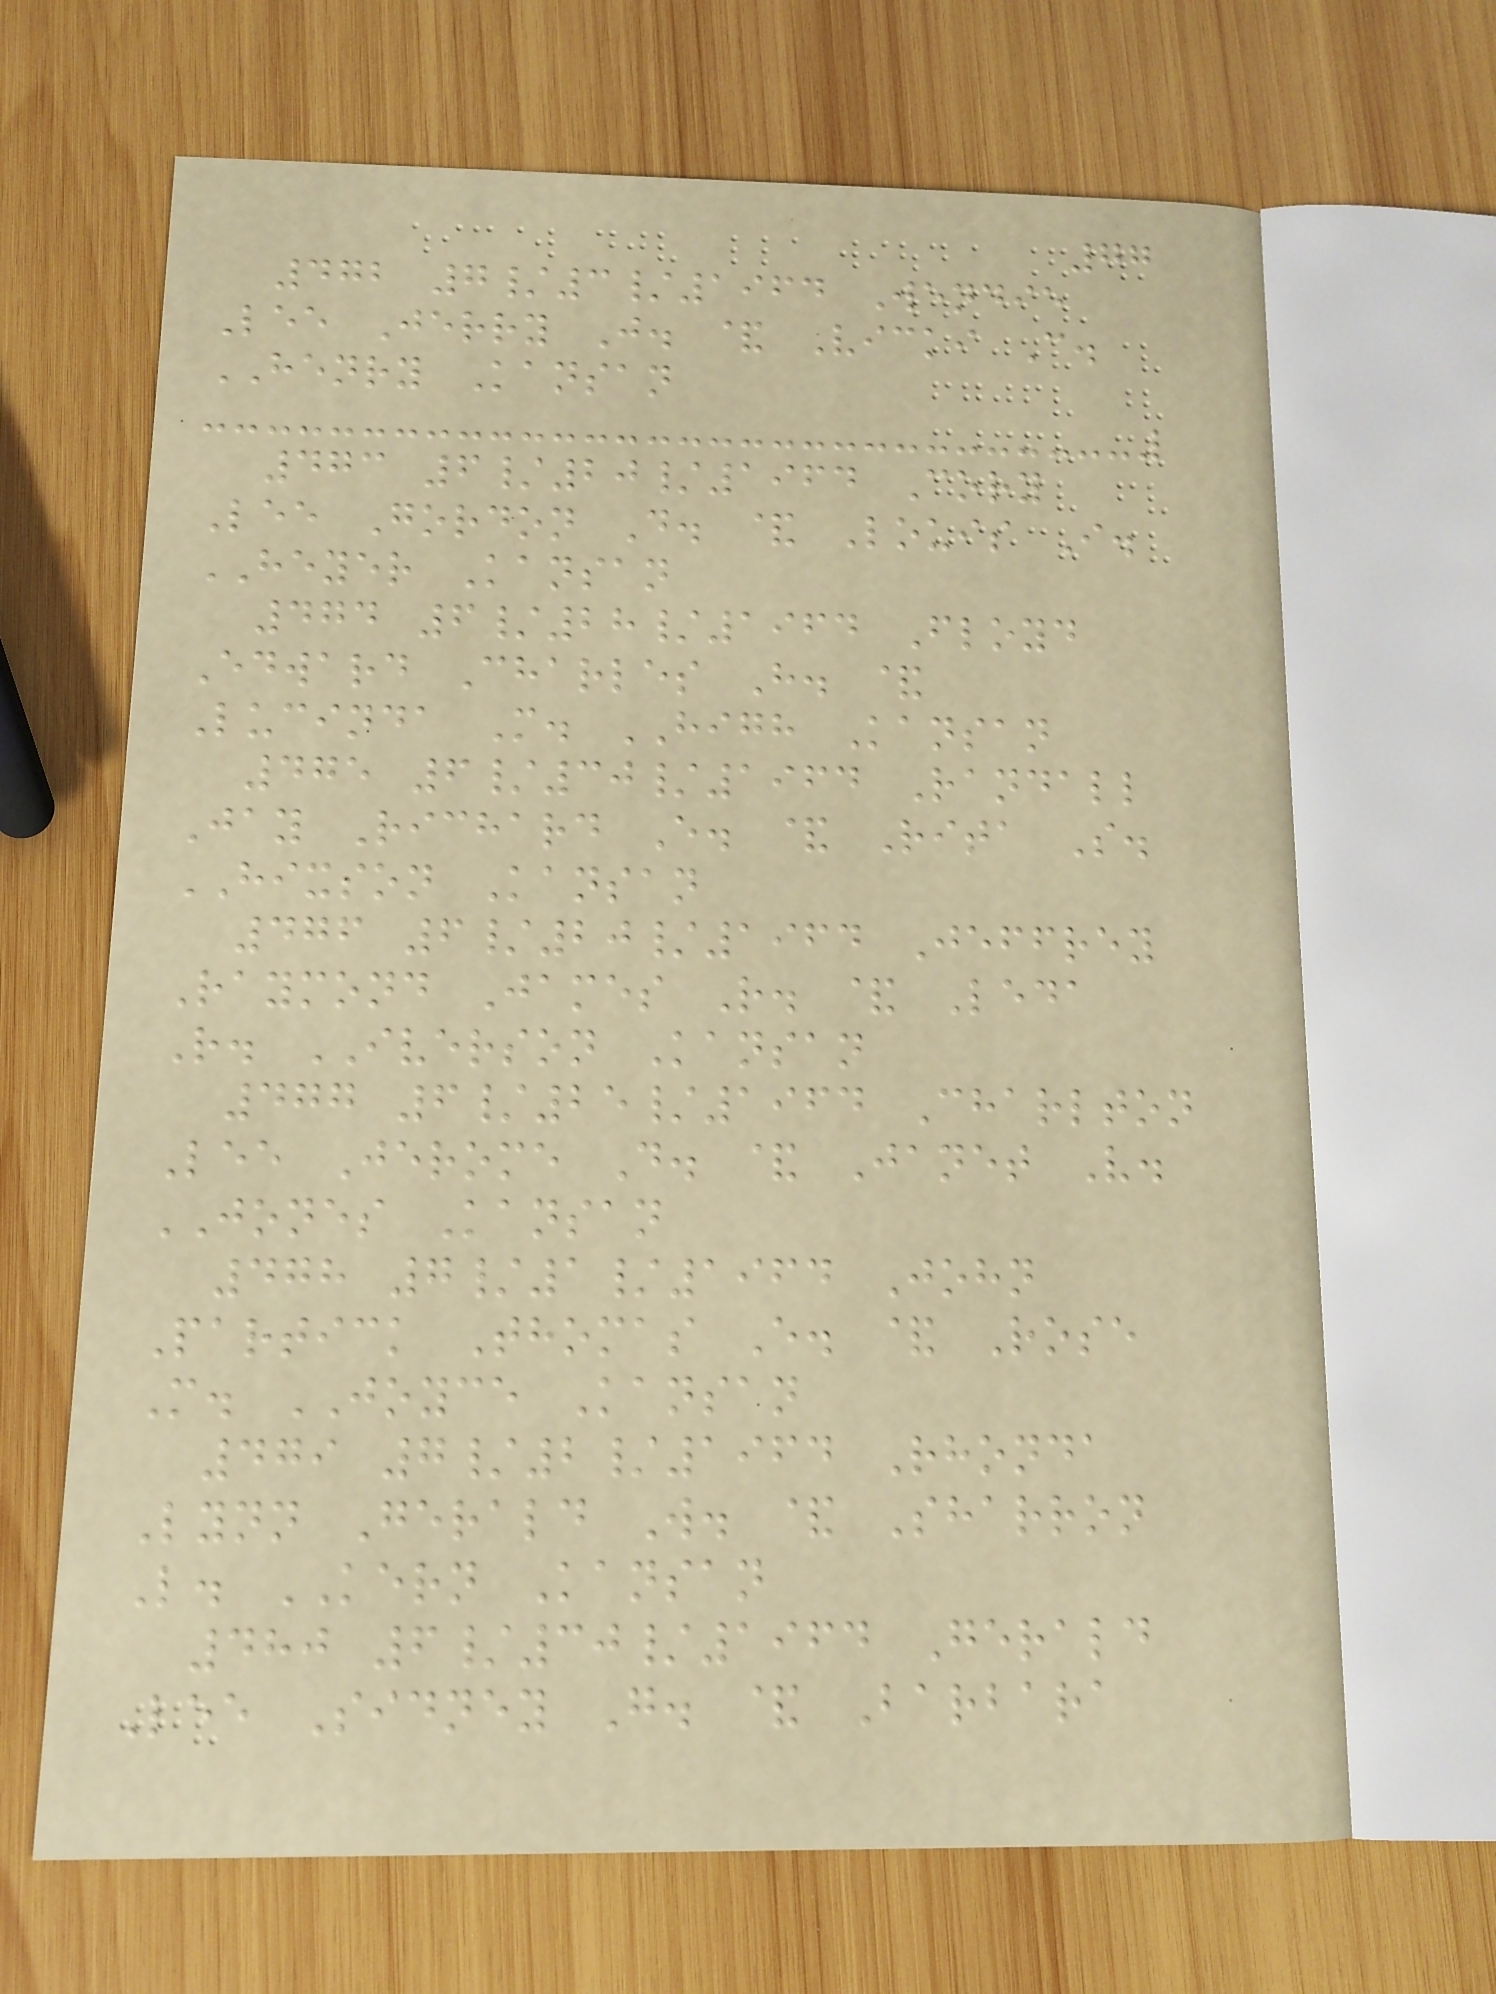77
472 7/3/1964 Wendie
Lee Jerry J. & Vicki C.
HENRY Kansan
473 6/20/1964 Cory
Lee Gordon D. & Louis I.
HEYER Kansan
474 6/28/1964 Floyd
Edward Charles H. &
Lucinda M. HIGH Kansan
475 6/30/1964 Randall
Jay Richard E. & Rita S.
HIXSON Kansan
476 6/20/1964 Jeffrey
Raymond James R. & Leda
R. IVERSON Kansan
477 6/25/1964 Charlton
Lee Jerome D. & Janet V.
JONES Kansan
478 7/1/1964 John
Partick Thomas E. & Rose
M. JOYCE Kansan
479 7/2/1964 Rhonda
Lynn Gerald W. & Sharron
L. KERN Kansan
480 6/30/1964 Gerald
Lee Sidney G. & Barbara
